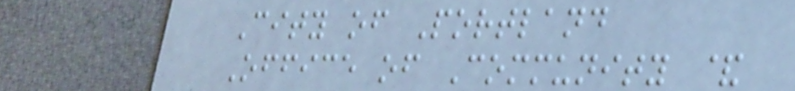City of Portland
Office of Community &
